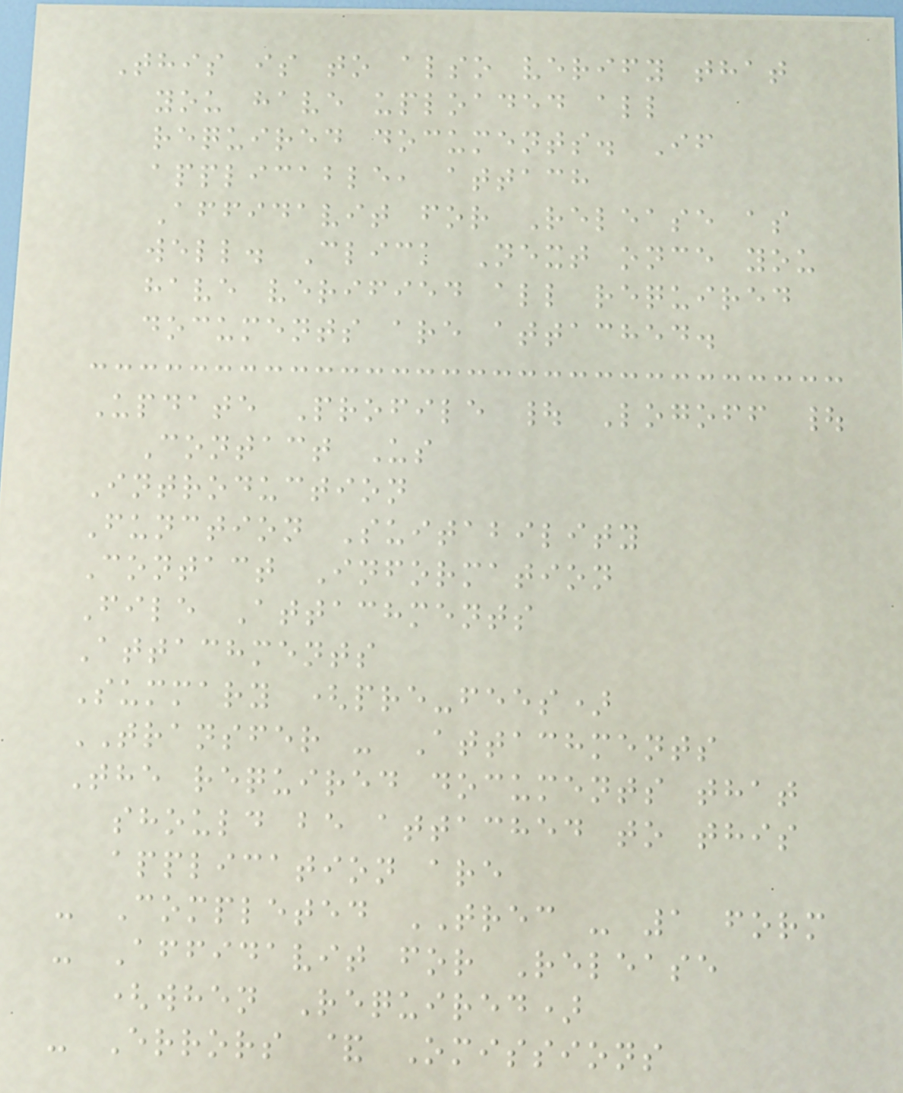This is to also verify that
you have uploaded all
required documents. If
applicable, attach
Affidavit for Release as
well. Click Next once you
have verified all required
documents are attached.
Update Profile | Logoff |
Contact Us
Introduction
Function Suitability
Contact Information
File Attachments
Attachments
Summary (pre-fees)
TRANSFER - Attachments
The required documents that
should be attached to this
application are
- Completed TREC - 1 form
- Affidavit for Release
(when Required)
- Errors & Omissions
